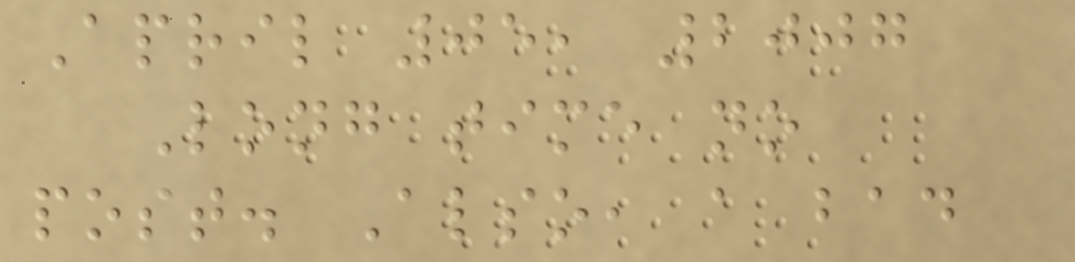April 05, 2007
Long time no
post. Also, a bad
